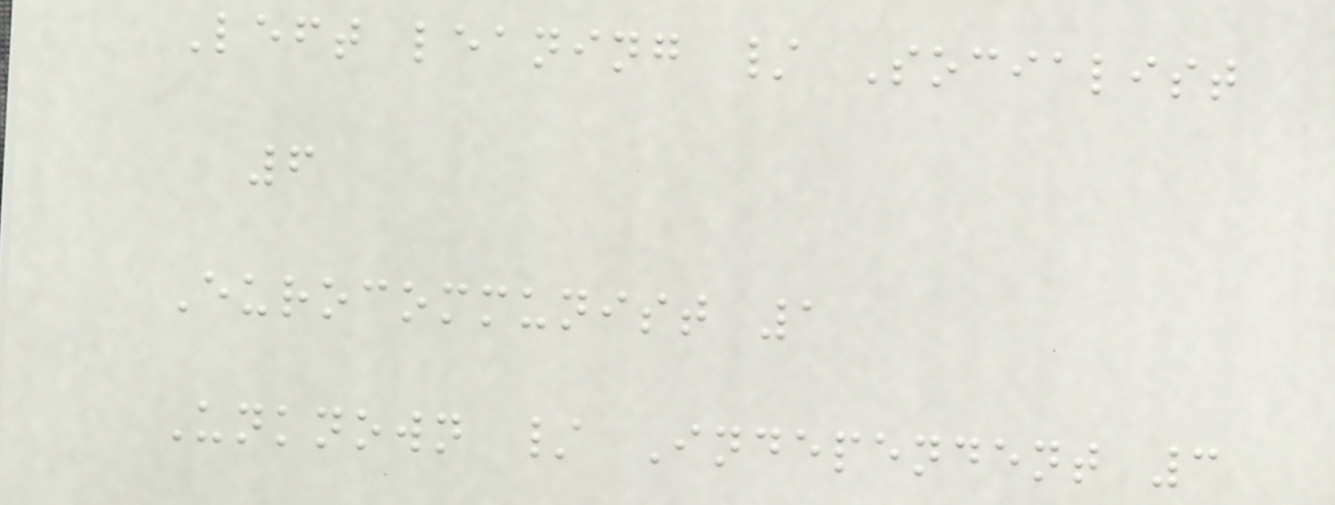Left leaning / Socialist
6
Eurocommunist 1
Unknown / Independent 3
